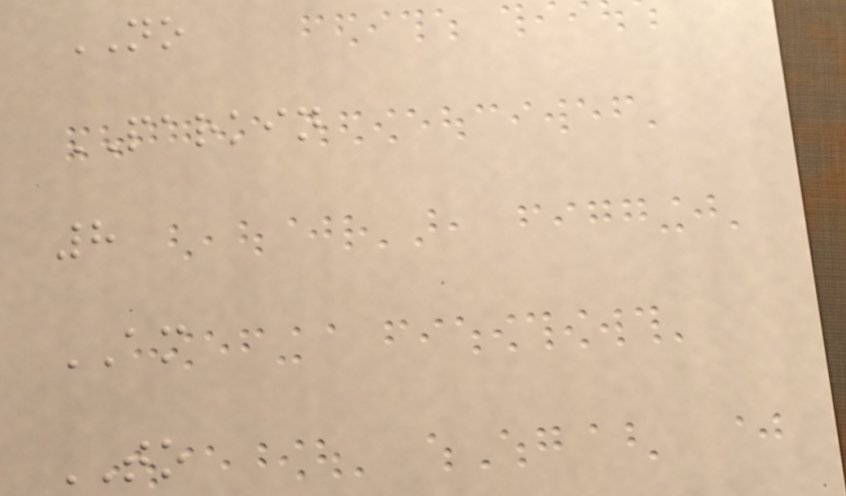NO
PARKIN
8
AM
TO
